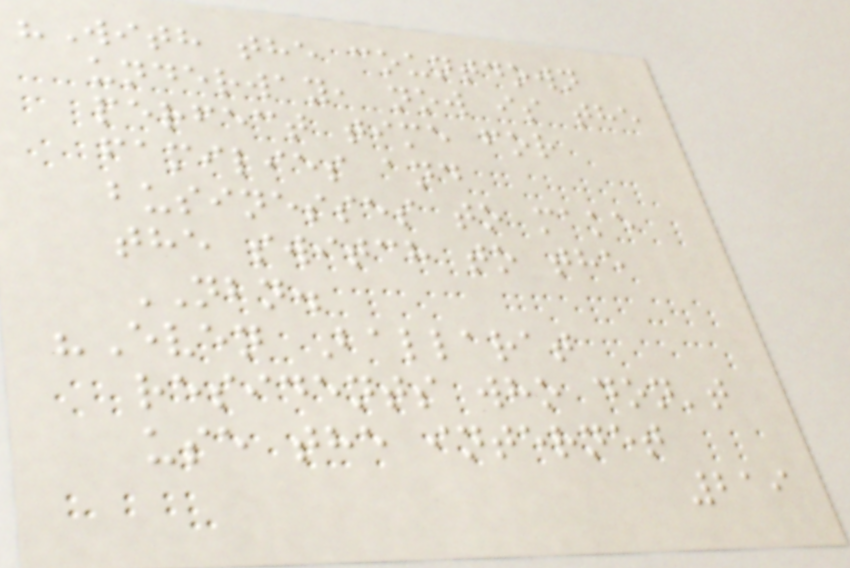"With the countdown
underway, now is the
perfect time for
families and
businesses to make
the switch to the
NBN.
"Even Ballarat
residents who don't
use the internet
219
